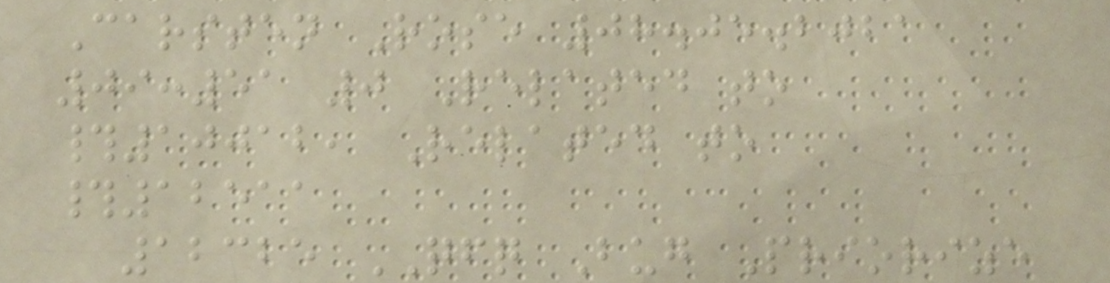Carsten Rose 08.05.2021
09:51 0 Related to
#10012, Related to
#12511
12325 QFQ Bug Priorize
